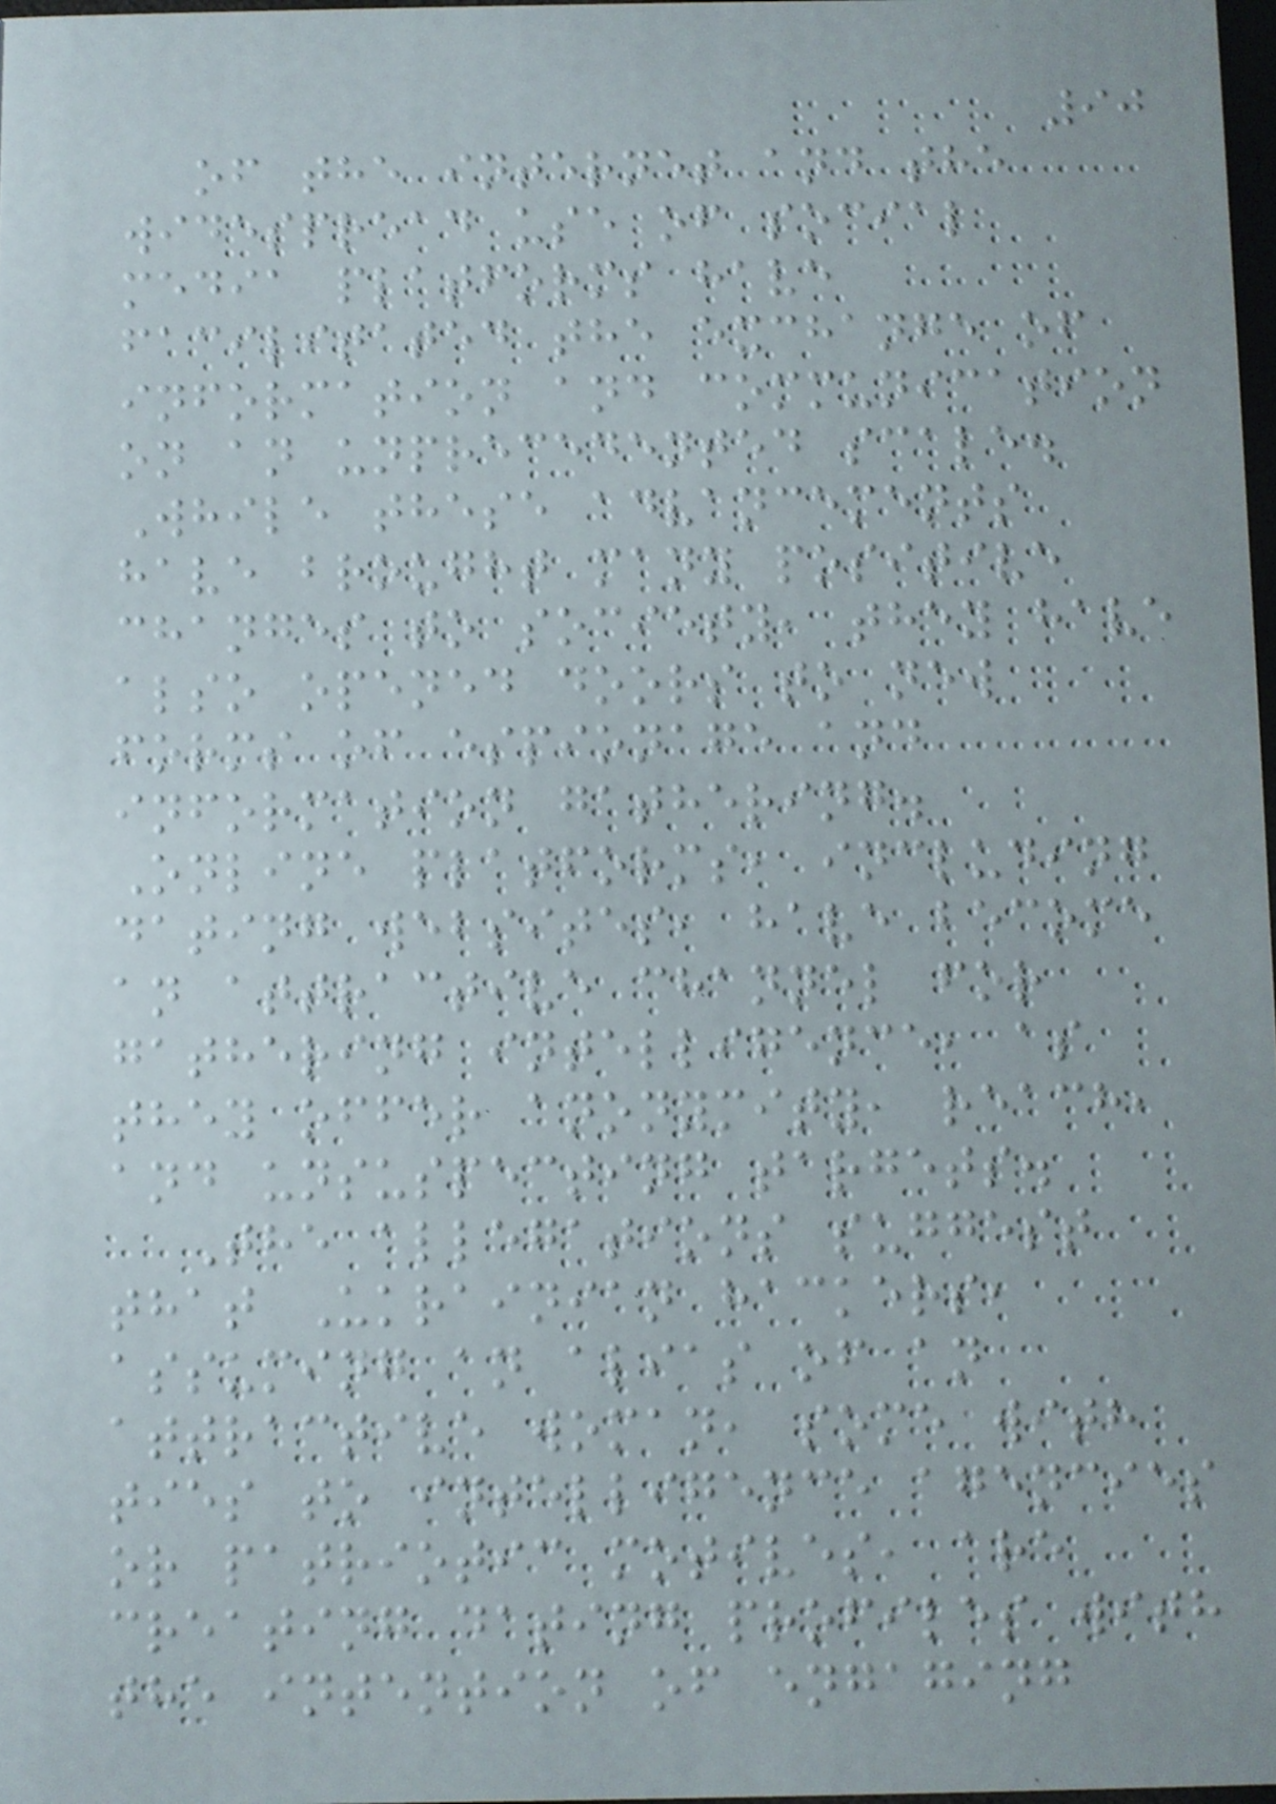90
of the internet and the
widespread use of social
media platforms have
facilitated the exchange of
information and communication
on an unprecedented scale.
While these advancements
have brought many positive
changes to society, they have
also opened doors to new
forms of espionage and
information gathering.
Online platforms, including
dating websites, have become
an attractive channel for
gathering intelligence, as
they offer anonymity, reach,
and unsuspecting targets.
The allegations suggest
that Ukrainian hackers,
assuming an alias of an
attractive woman, some with
ties to intelligence agencies
or patriotic motives, are
creating dating profiles with
the intention of engaging
